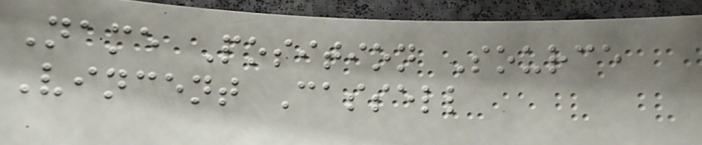Name Position Source
Vincent Cassell
